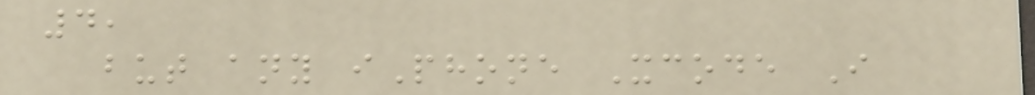4,
but any iPhone Xcode I
